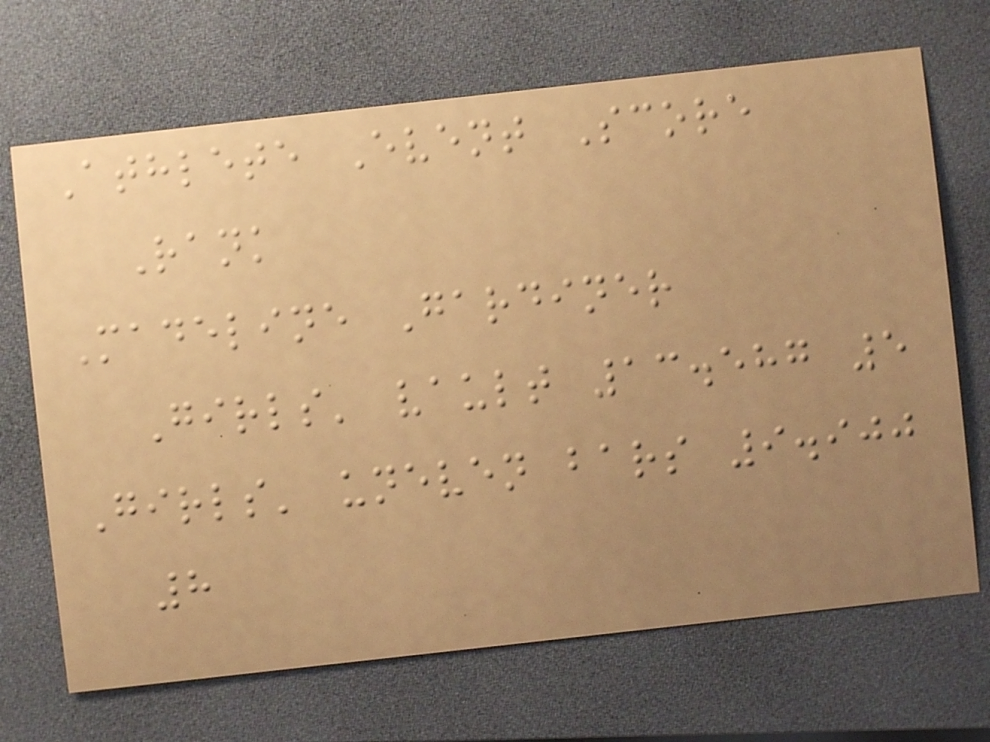Athlete Event Score
Rank
Madeline Gardiner
Girls' vault 13.587 5
Girls' uneven bars 9.900
8
